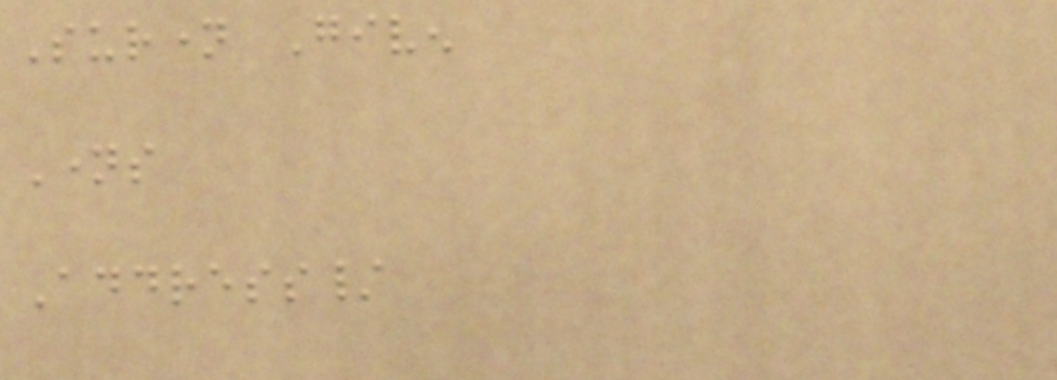Surname Given
Names
Address/
